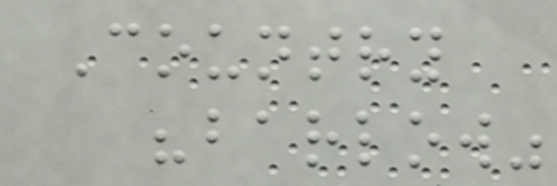Country
"barlow"
